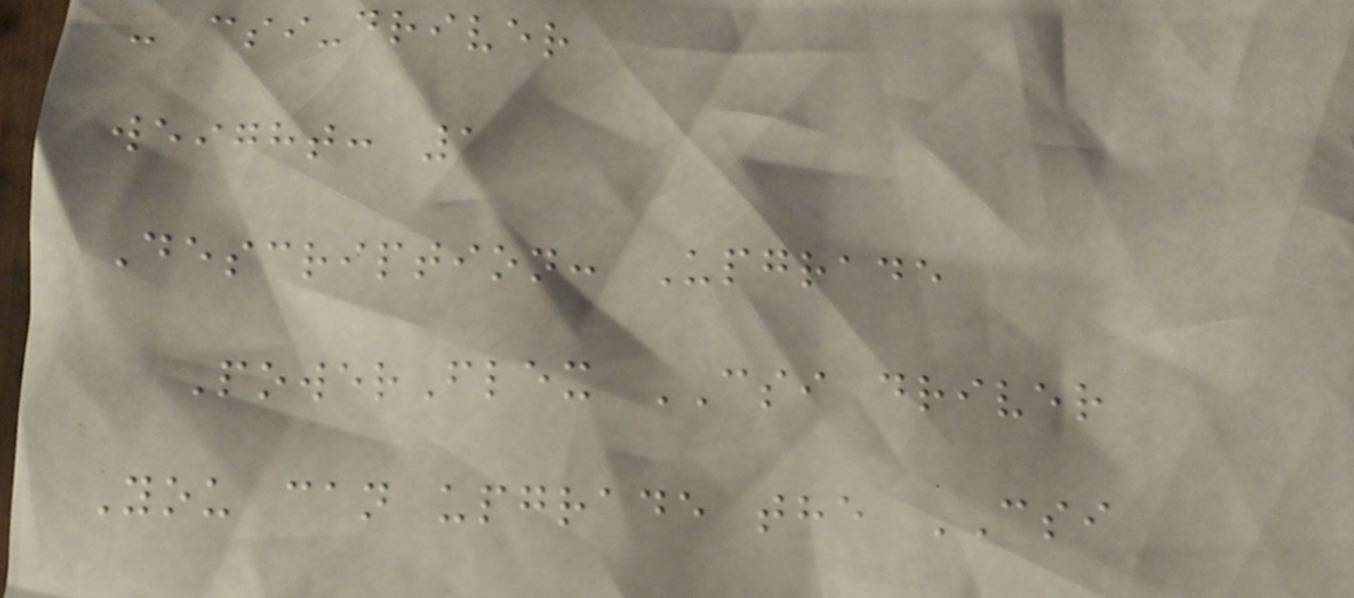- csi-driver
weight: 1
Description: Upgrade
PowerFlex CSI driver
You can upgrade the CSI
